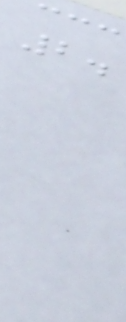2.
